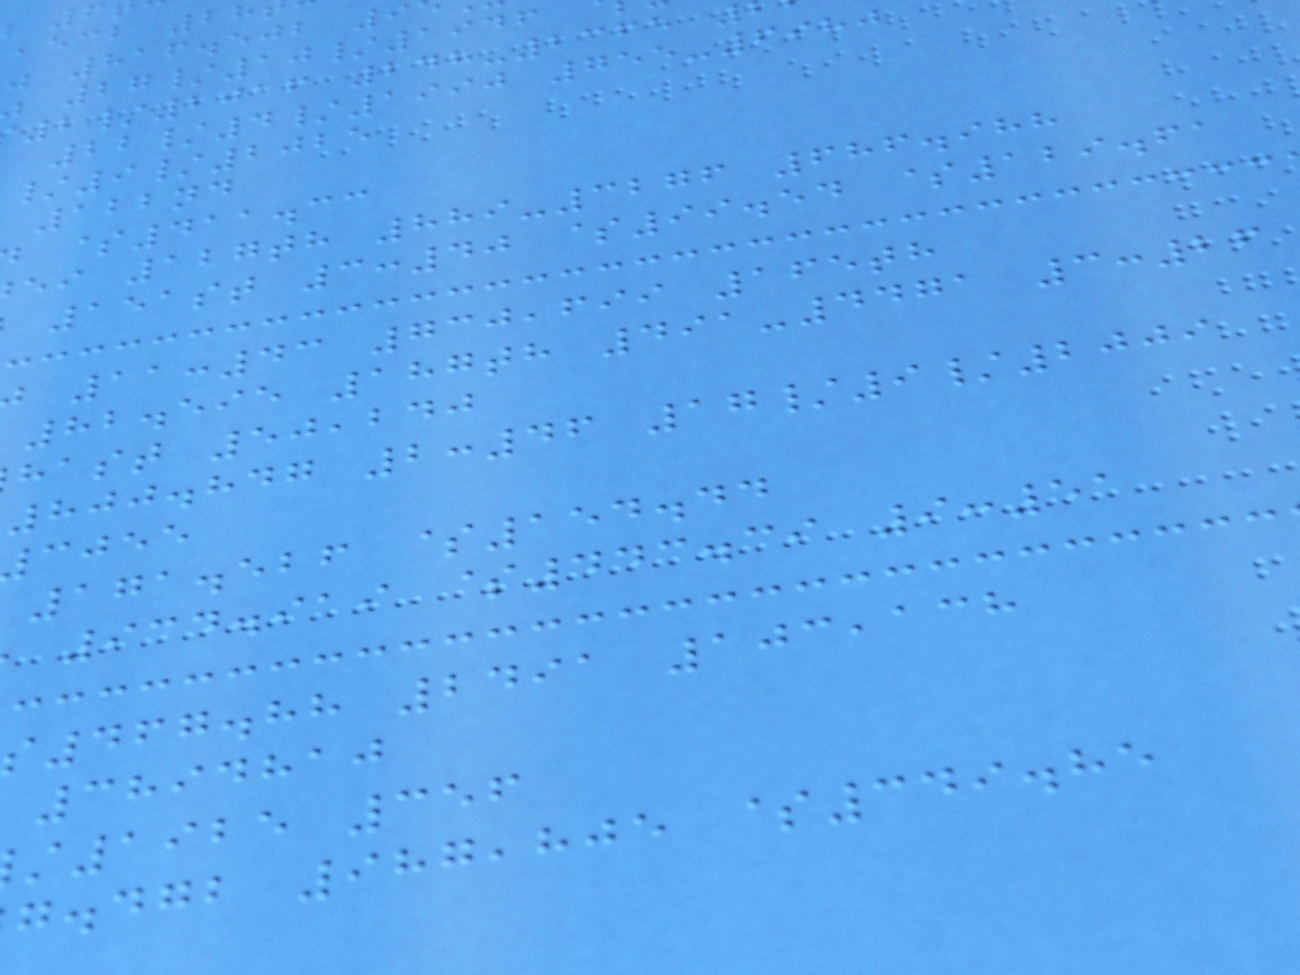,ecb 28
816.502 9
27/10/1946
2/2016 248-2365
22/4/1990 755-6980
/9/2025
122nd
$411.33
ei 127th 889-3276 686.988
151st 3:40 $99.54 $129.61
11:43 730,699 165th
82.595 187th 491-4471 3:26
hast 50,240
800.847 2:46 17/9/2009
cjee
171.526 $154.44
934.919 $443.39 9:51
467.88 2491 103,138
3894810
1925 356
g.dgb 987,805 $349.85
